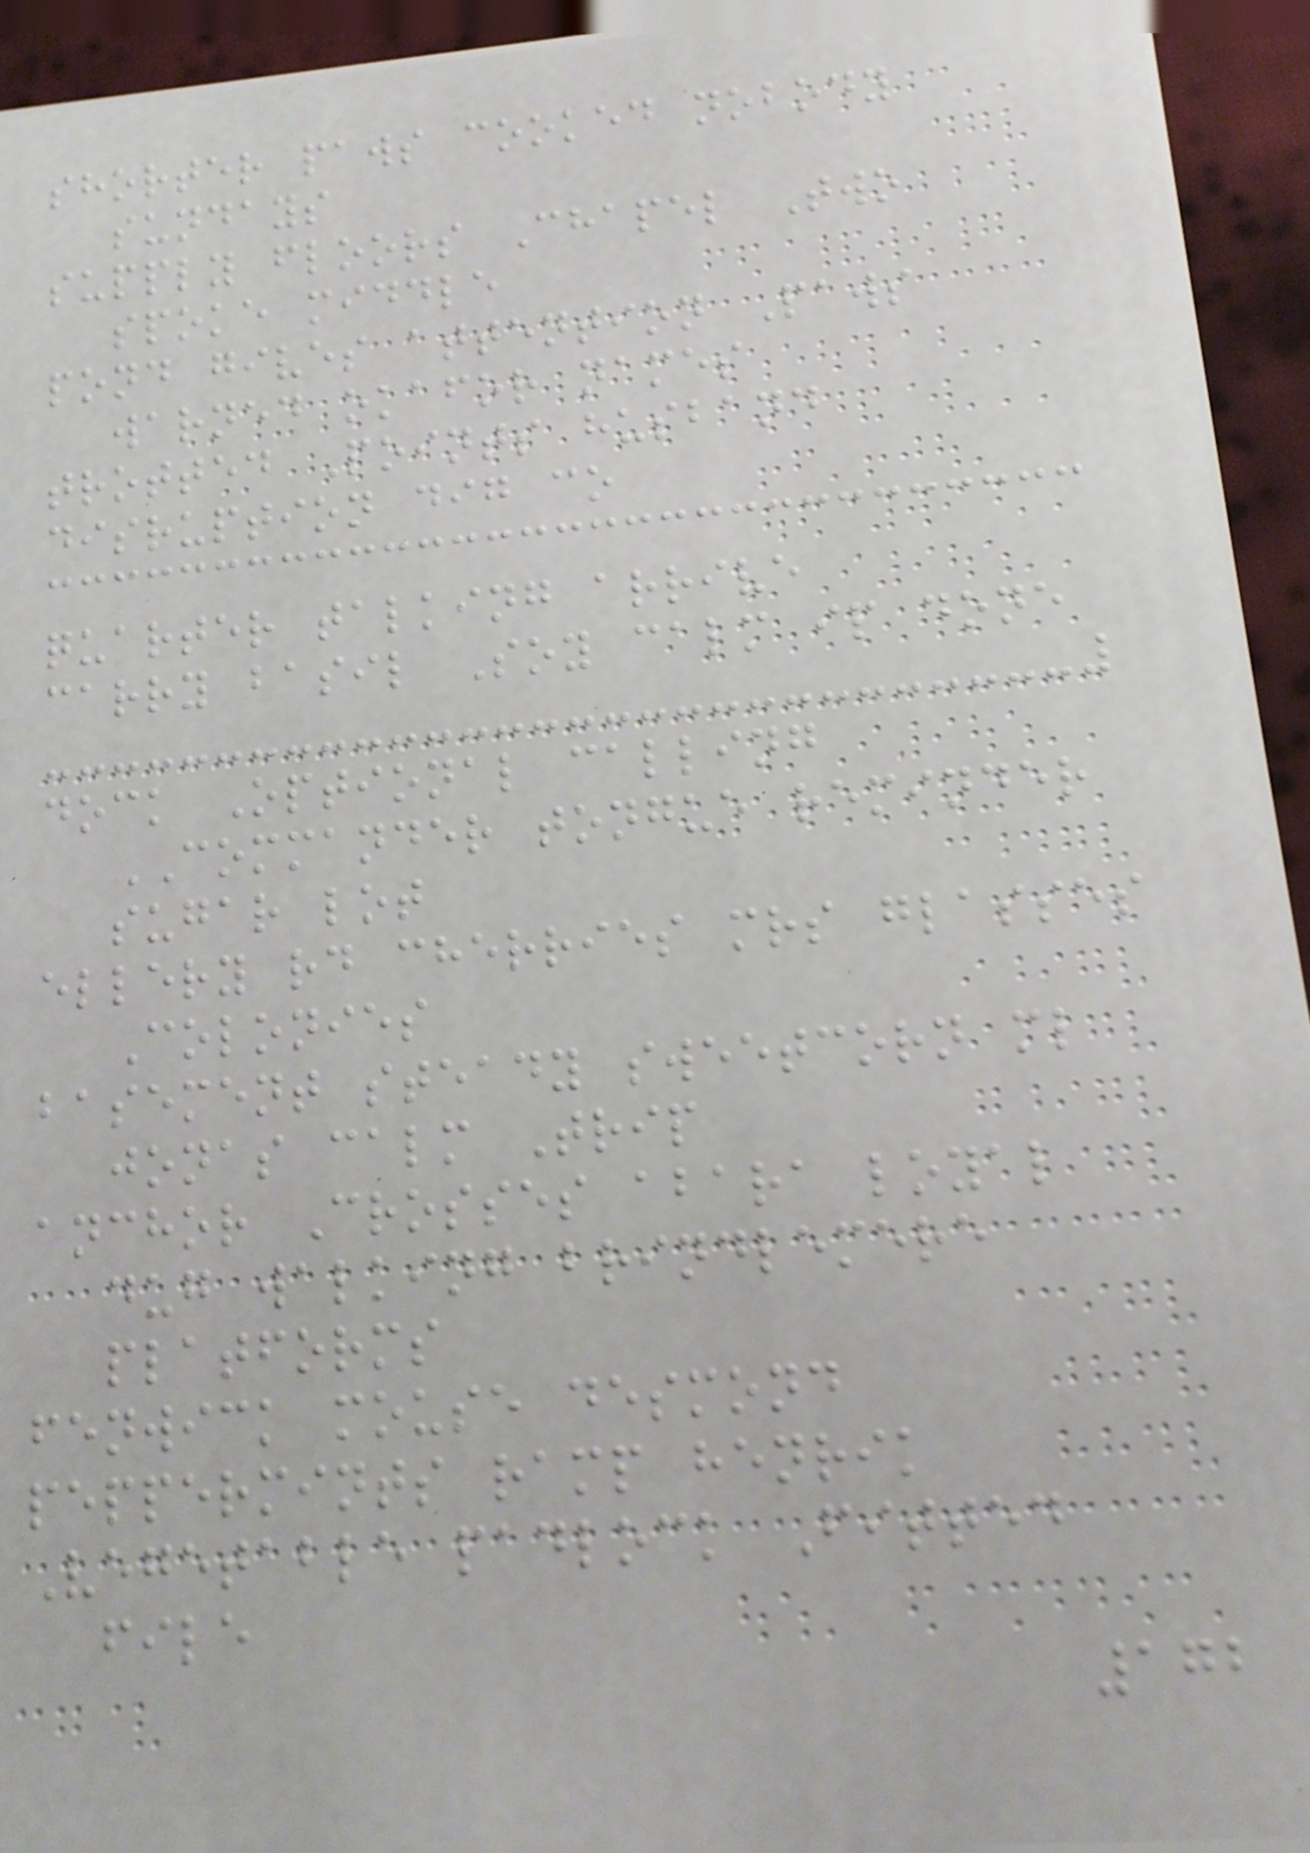shorter paws cooked nobody
sundays
supply floors Chapel Two
spoke middle
pond gives attention Paws
warned okafor names
trotted Points husband
disruption dig co
quarter talking arrive
carry basil Soy calm ip done
dock Optional calling
COMMANDER tongue reminder
sugar lot
ellery rd cherries mrs glasses
Colonies
basement steady sweetcorn ml
jonas calm Trip
anchor Crosses abara loyal
dug walking brindlemere
platforms
fenwick mouse desmond
peppermints ramp henrik
Vegetable padlock Fitted
file
172
